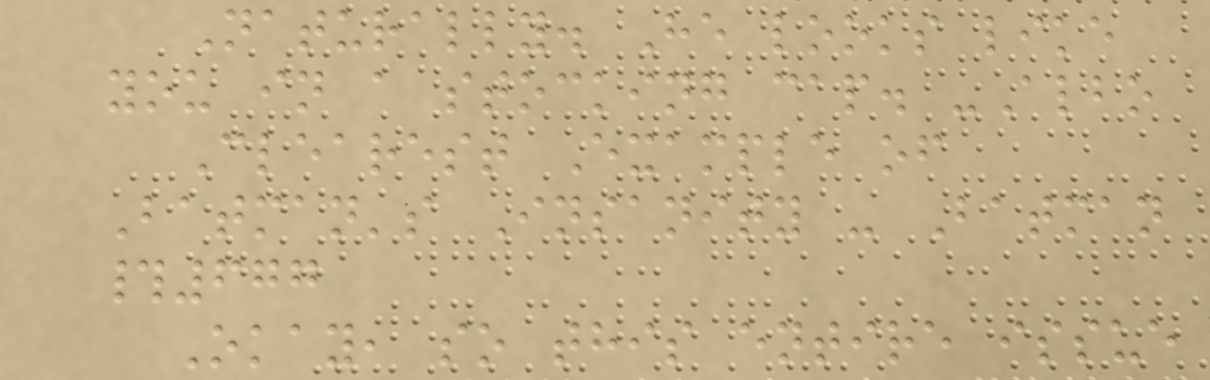Naturally. He looks like
you in a stocking cap. -Albo
Clearest Example of
Batman's Insanity - Batman
#677
Okay, so this entire issue
